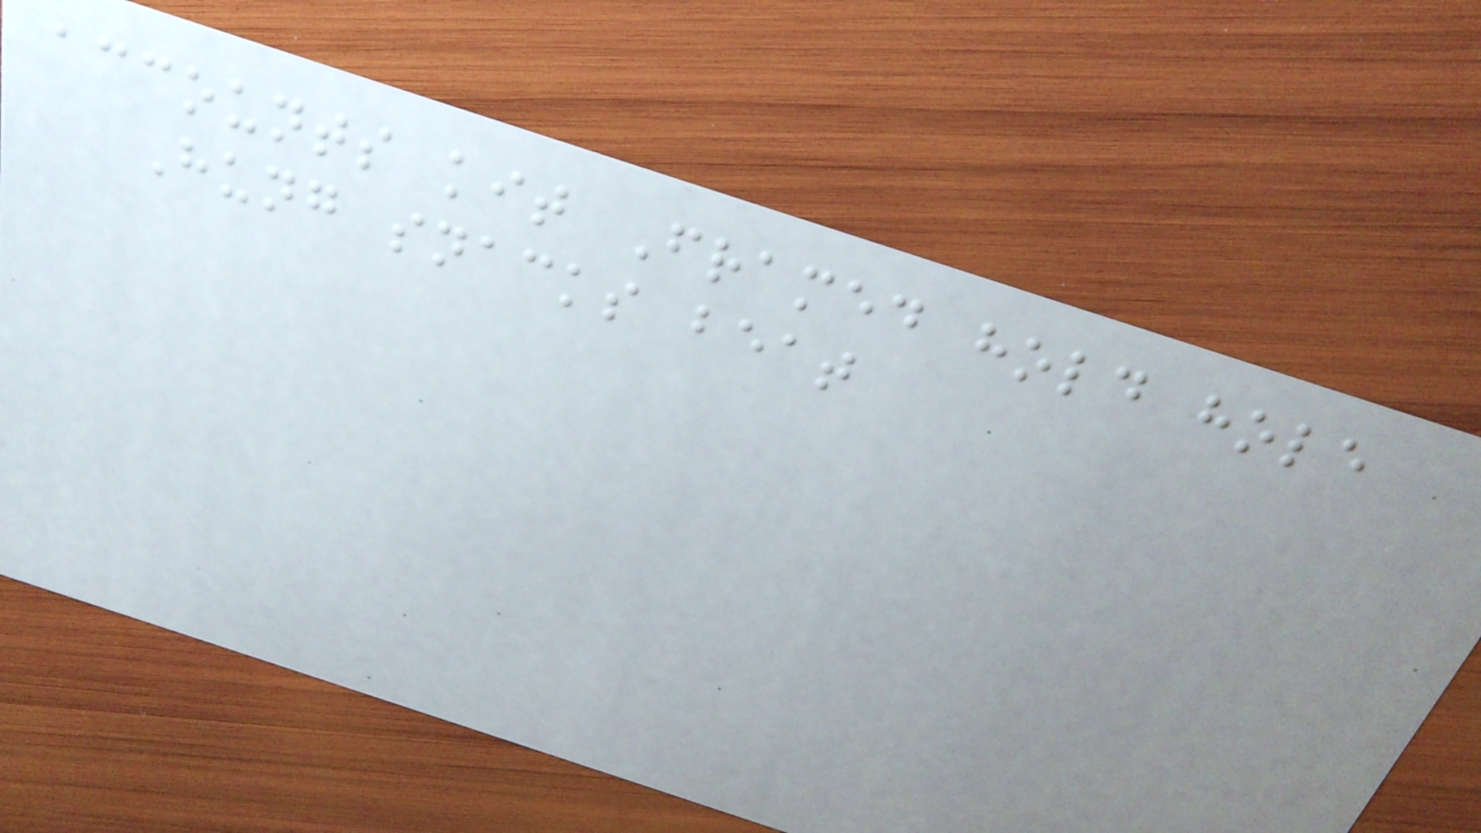accounts kit Framed hold hole
Hung snacks beat
